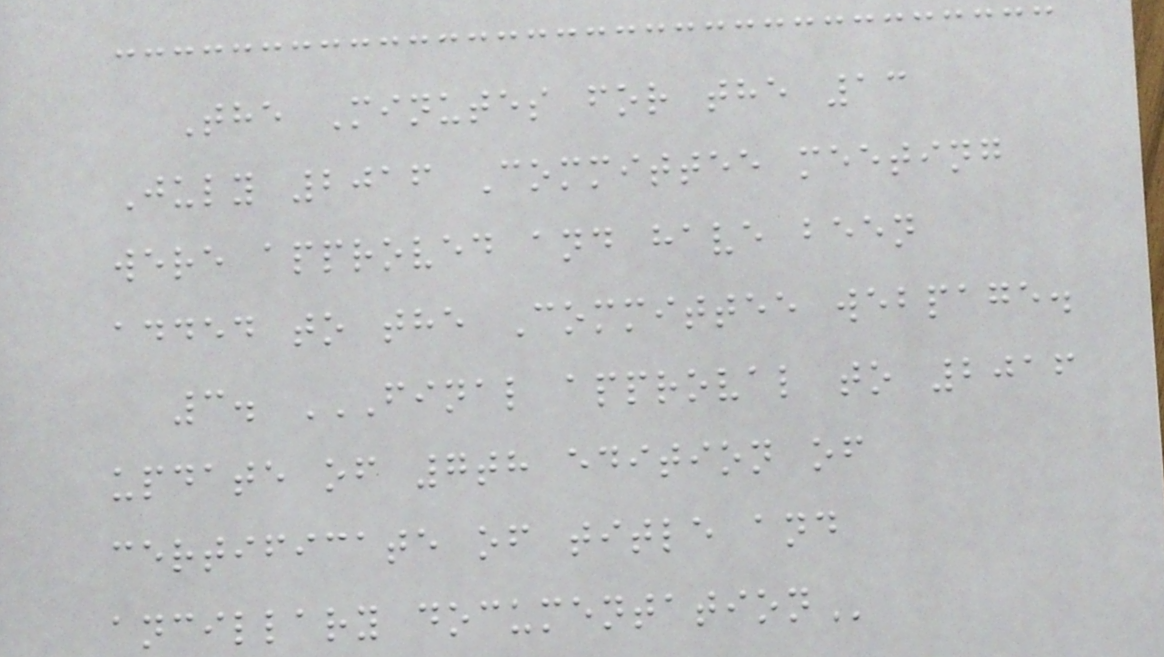The Minutes for the 13
July 2016 Committee meeting
were approved and have been
added to the Committee webpage.
3. FINAL APPROVAL TO 2016
UPDATE OF 7TH EDITION OF
CERTIFICATE OF TITLE AND
ANCILLARY DOCUMENTATION
